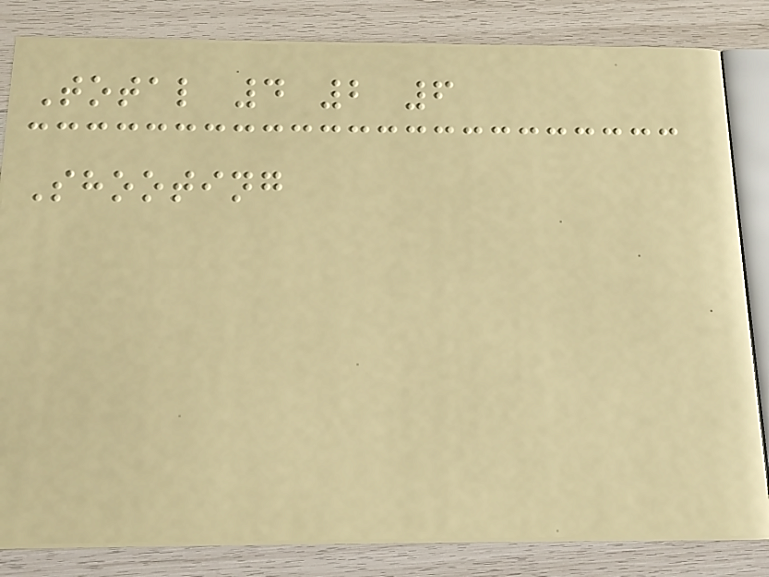Total 4 2 6
Shooting
